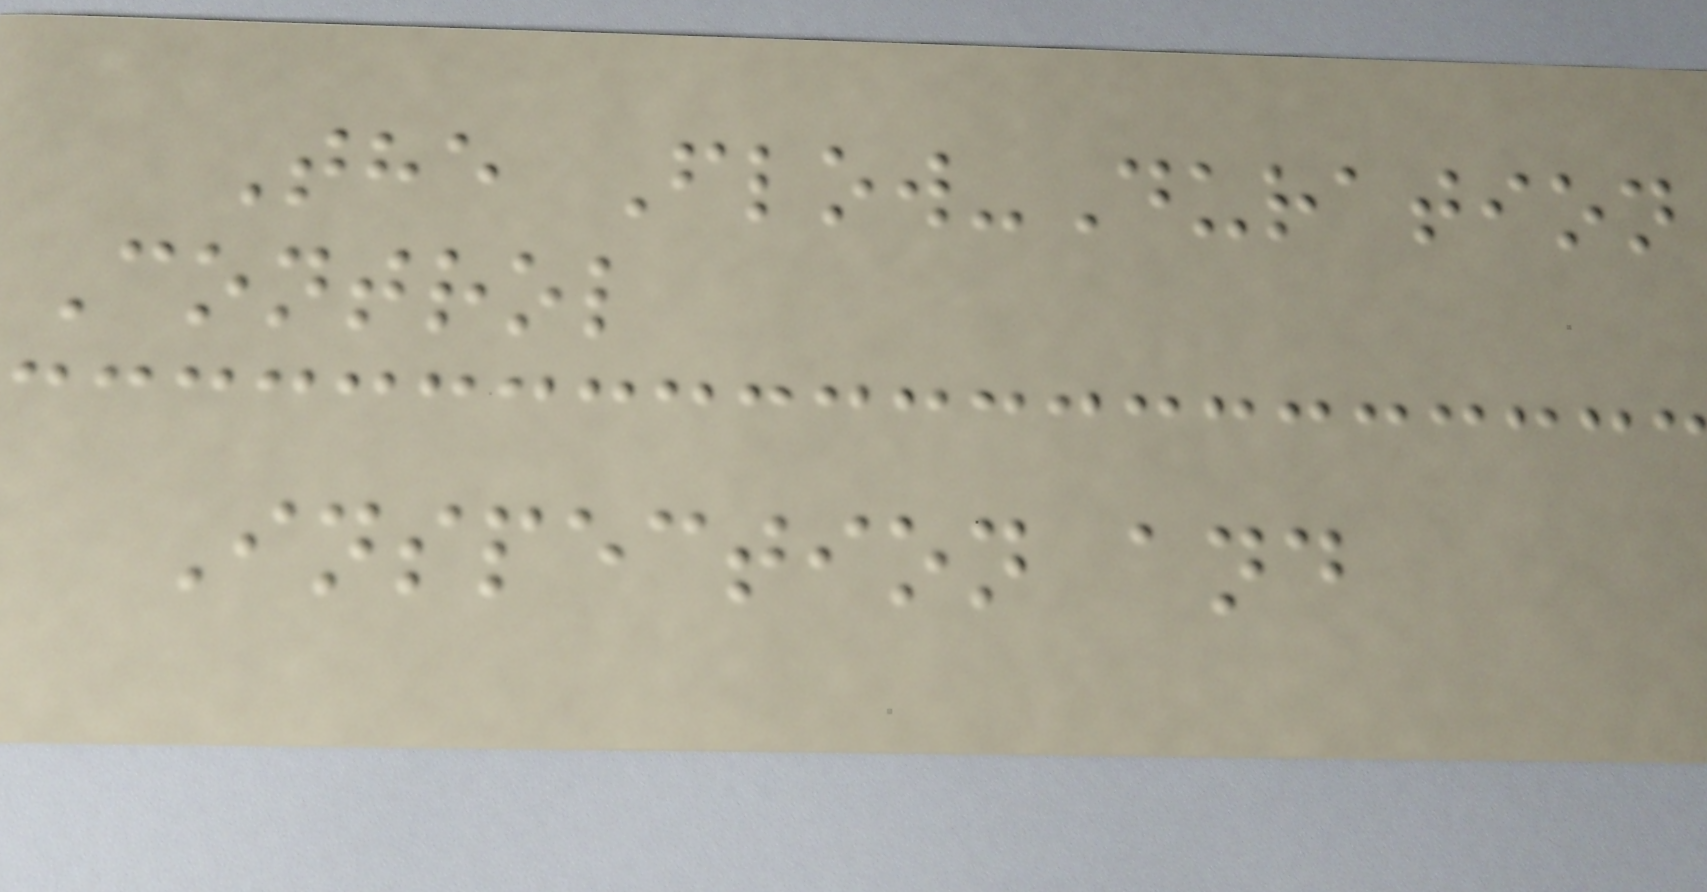The Flow-Duration
Control
Inspection and
